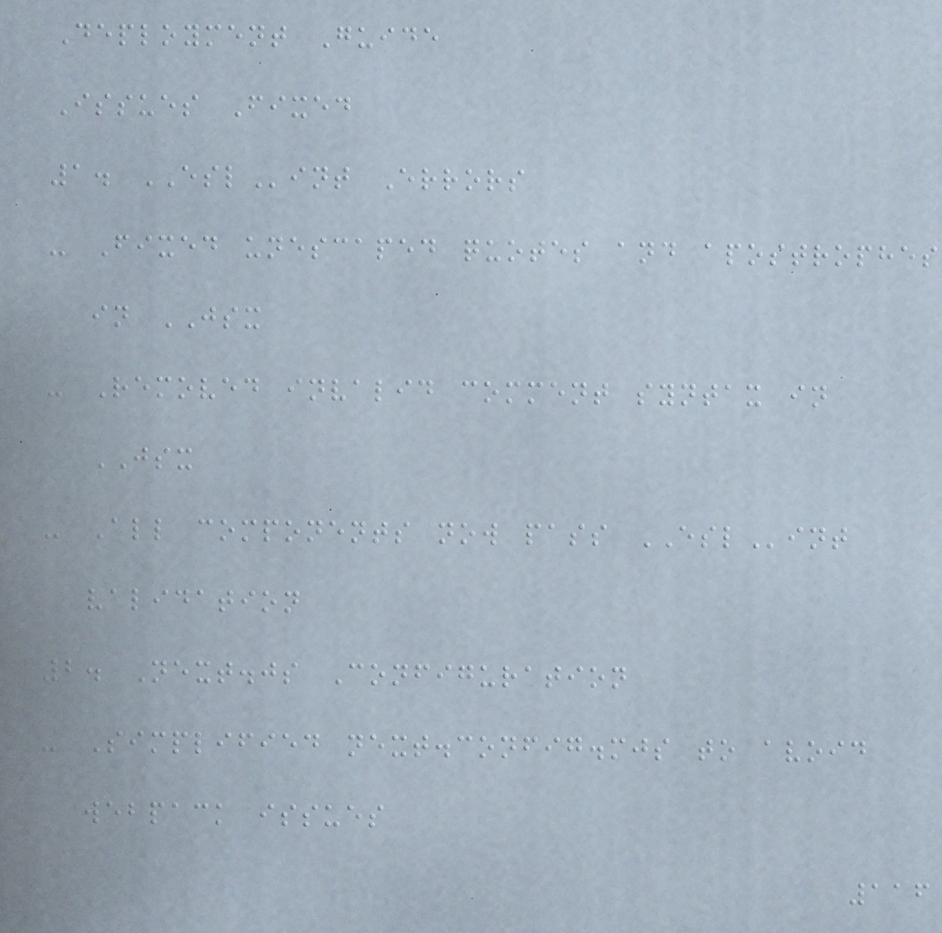Deployment Guide
Issues Fixed
1. ESLint Errors
- Fixed unescaped quotes and apostrophes
in JSX
- Removed invalid comment syntax in
JSX
- All components now pass ESLint
validation
2. Next.js Configuration
- Simplified next.config.mjs to avoid
webpack issues
116
